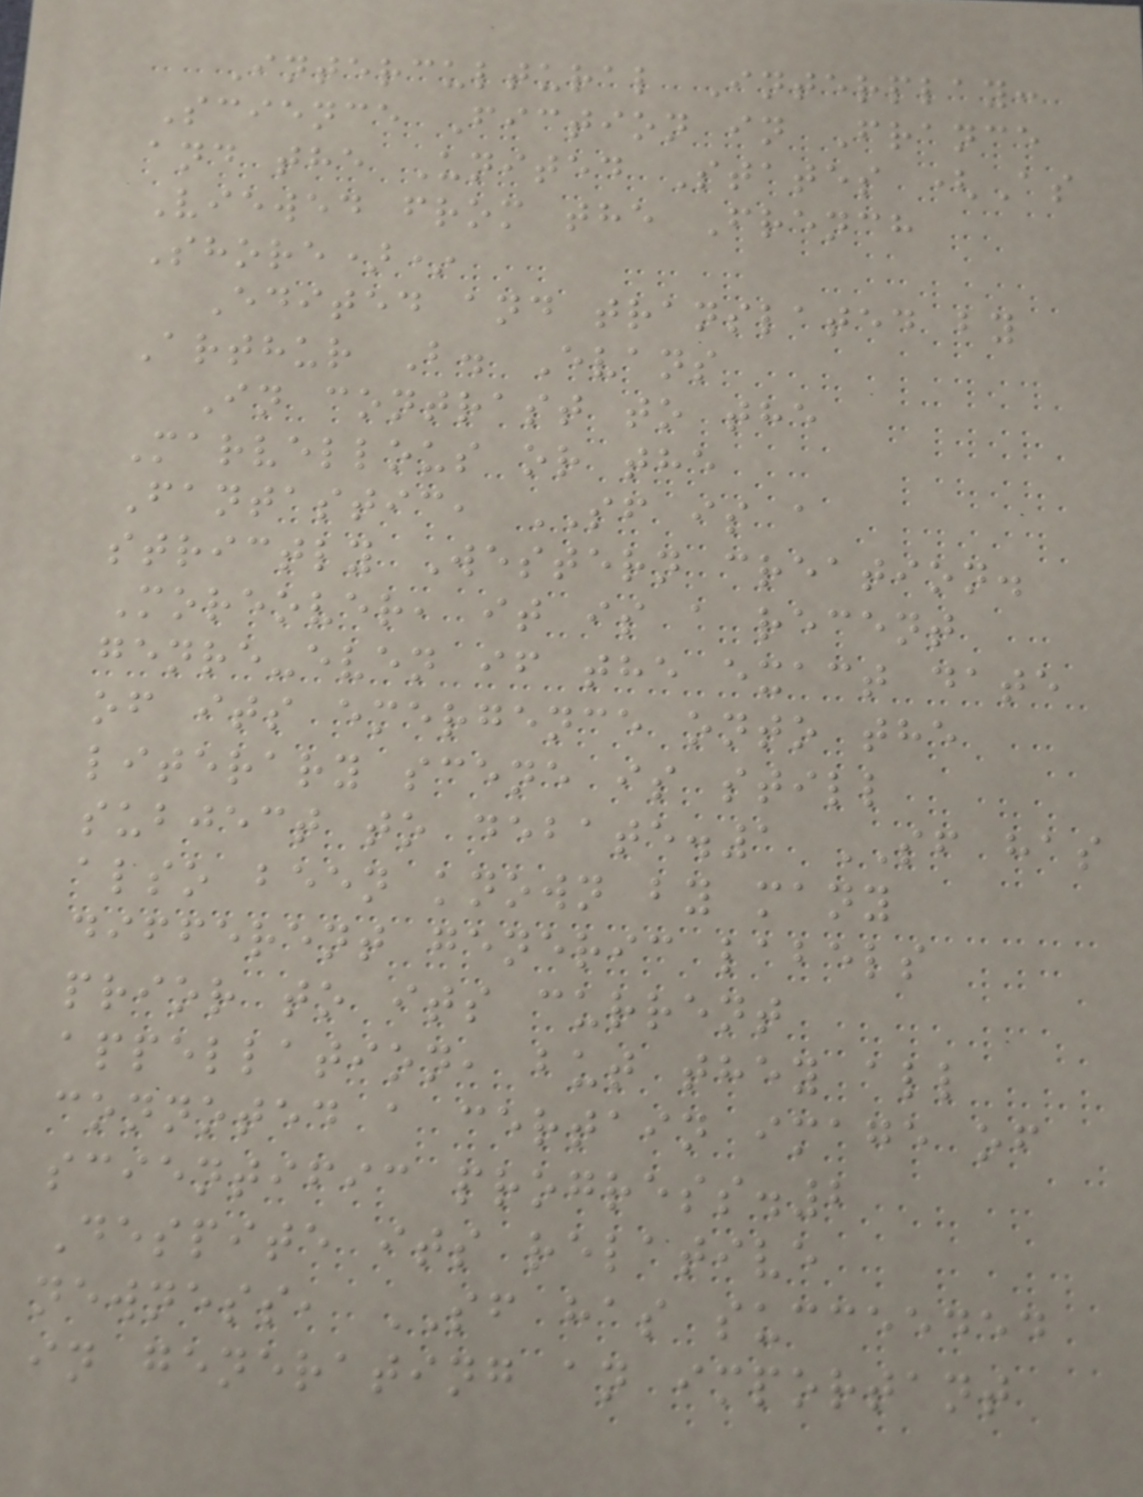Intercultural Interplay:
Science Fiction in France
and the United States (As
Viewed from the French
Shore)*
Edited and translated by
Arthur B. Evans
In contrast to the
Marvellous or the
Fantastic, SF is a
strictly Western creation.
Moreover, it is a recent
genre-even if the exact date
of its emergence onto the
literary scene is still
subject to debate.1 SF has
also been known by many
different generic labels
prior to its current
appellation, but they all
connoted a certain image of
scientific progress.2
Despite its relative
newness, SF has succeeded
in generating an important
